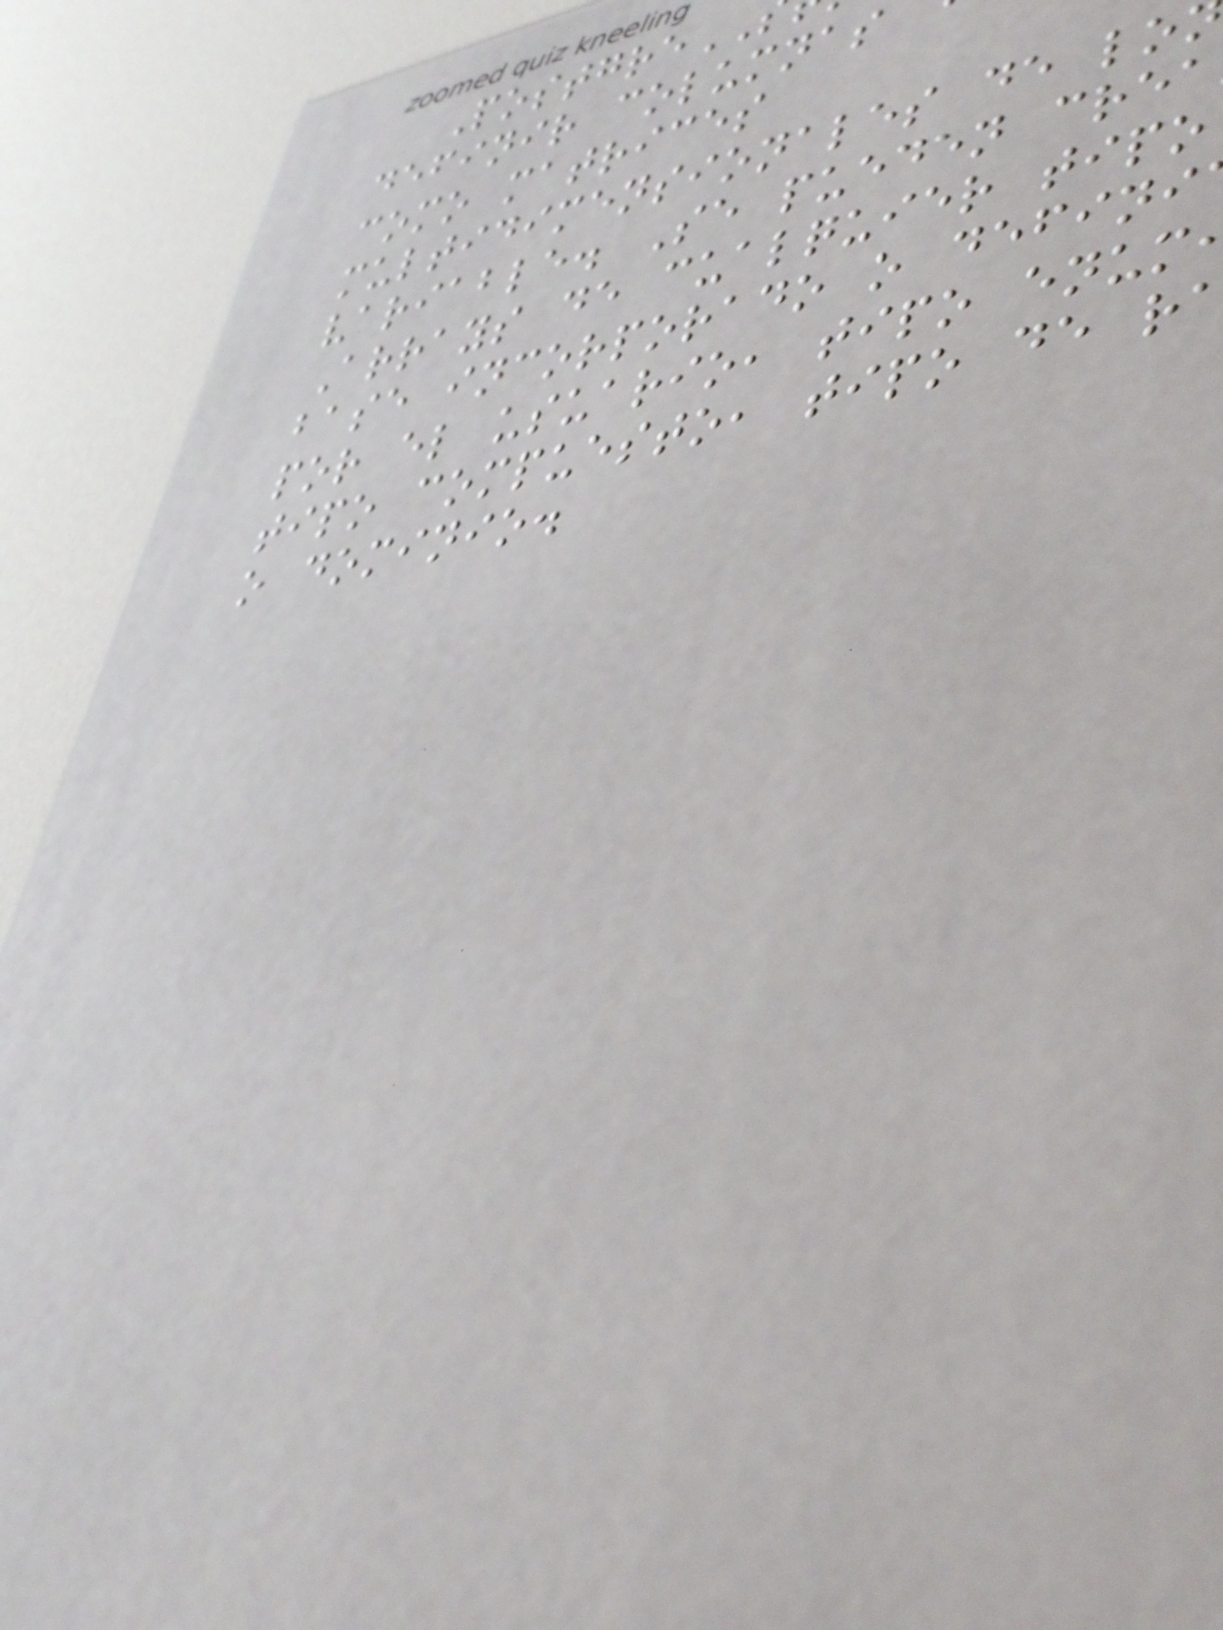Postgre
definir columnas
como matrices
multidimensionales de lo
variable. Se pueden crea
Arrays de cualquier tipo
base incorporado o defini
por el usuario, tipo enum
tipo compuesto, tipo de r
o dominio.
